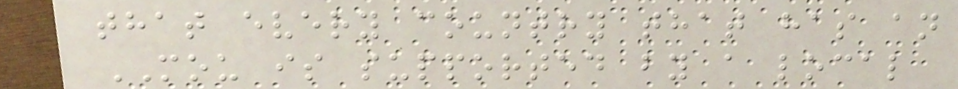that every country that has an
MOU is supported by a local
